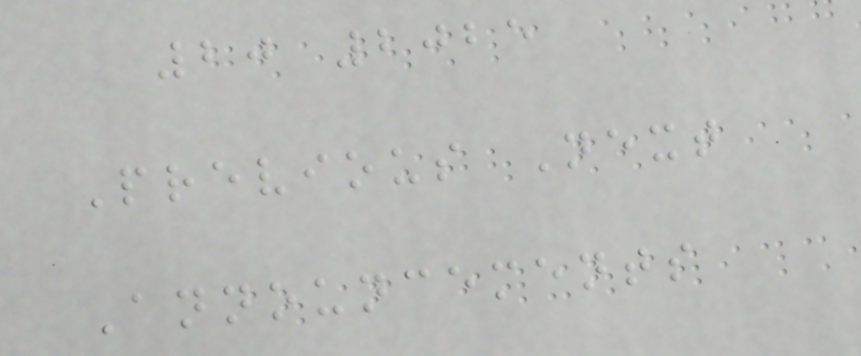20 2025
Previous Next
Announcements
